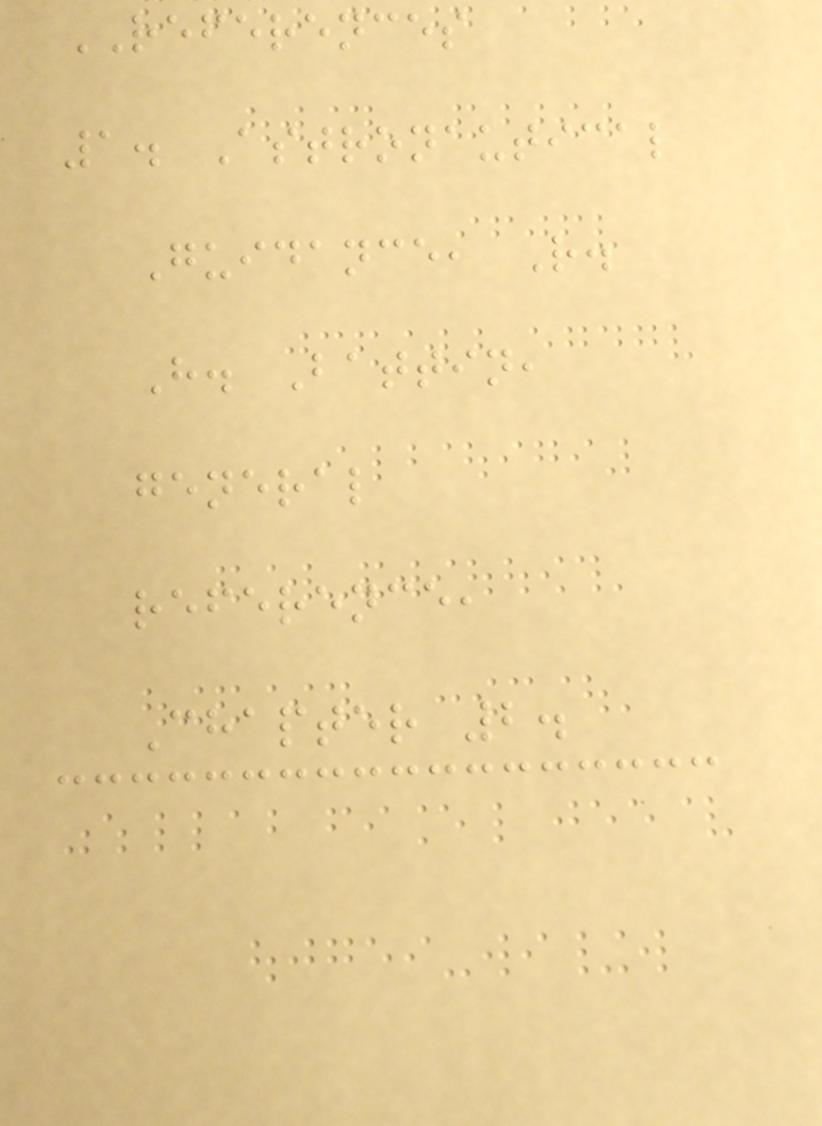REFERENCES
1. Astronautical
Guidance, R.
H. Battin,
general
reference,
Chapter 2.
